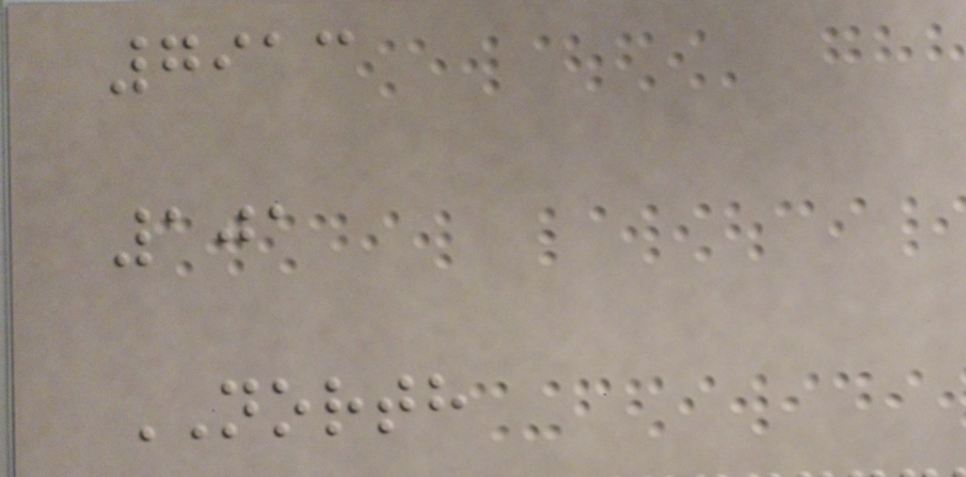7913
101
NORTH
